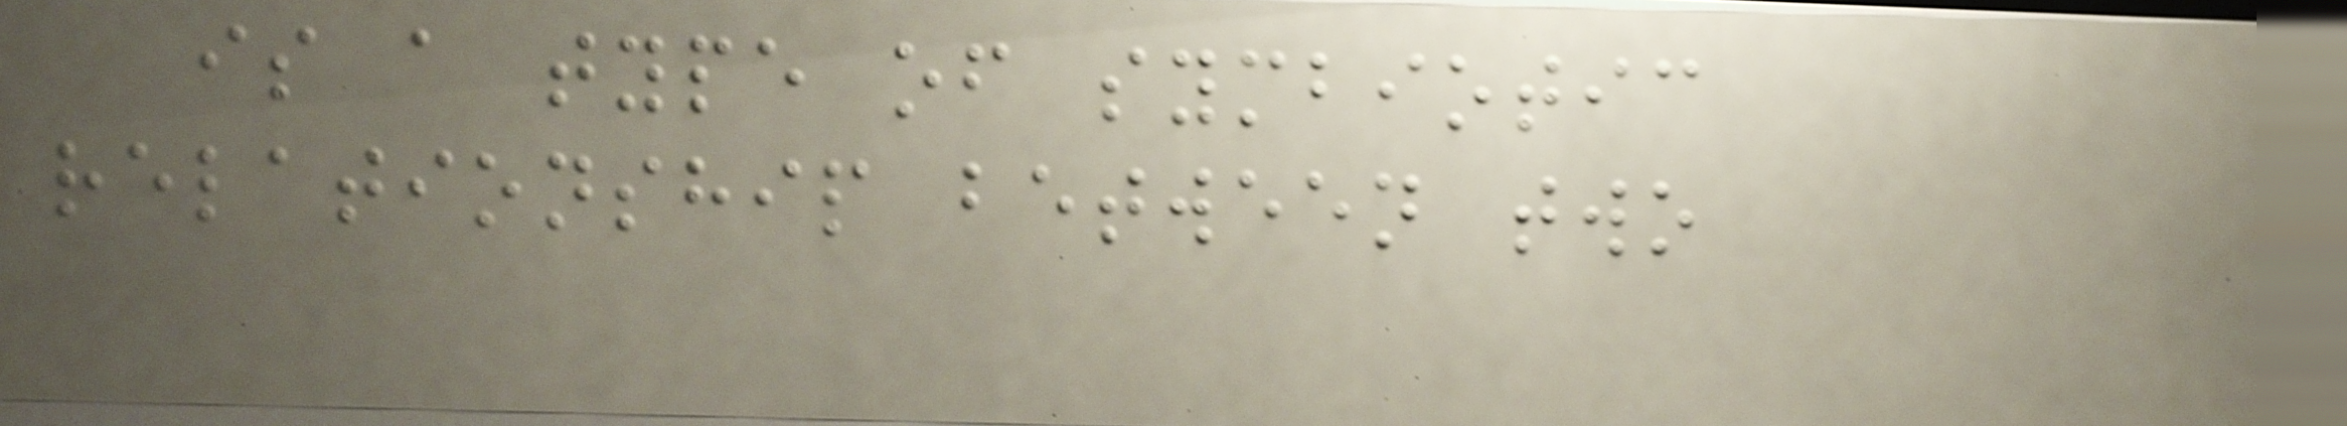is a type of symbiotic
relationship between two
